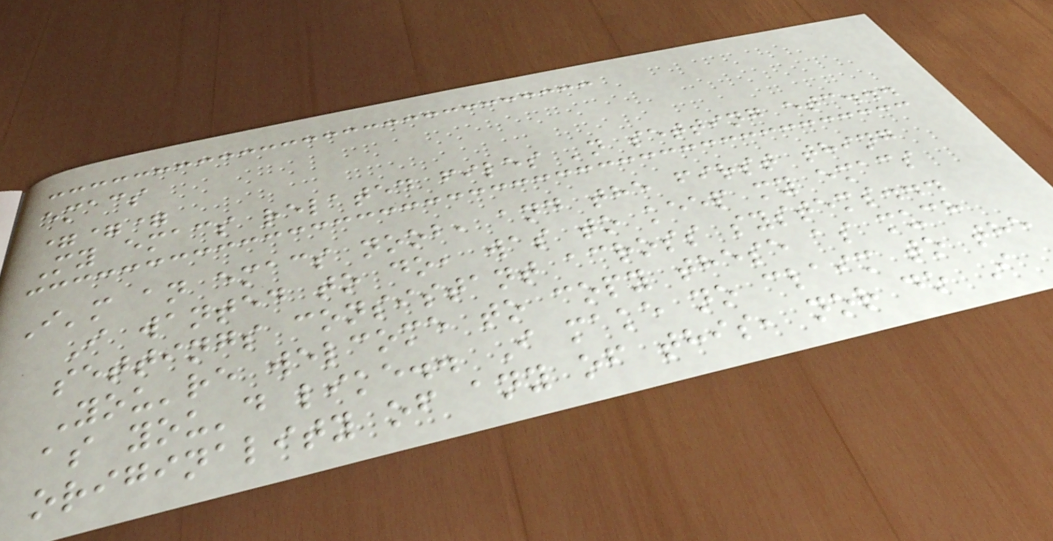emacs
===
My emacs related files 'n setting etc...
I'm an emacs noob, and the first thing
I wanted to do, was to keep my emacs
settings consistant across systems...
You're welcome to copy these as much
as you'd like.. I make no claim to the
originality of any of this, nor do I
